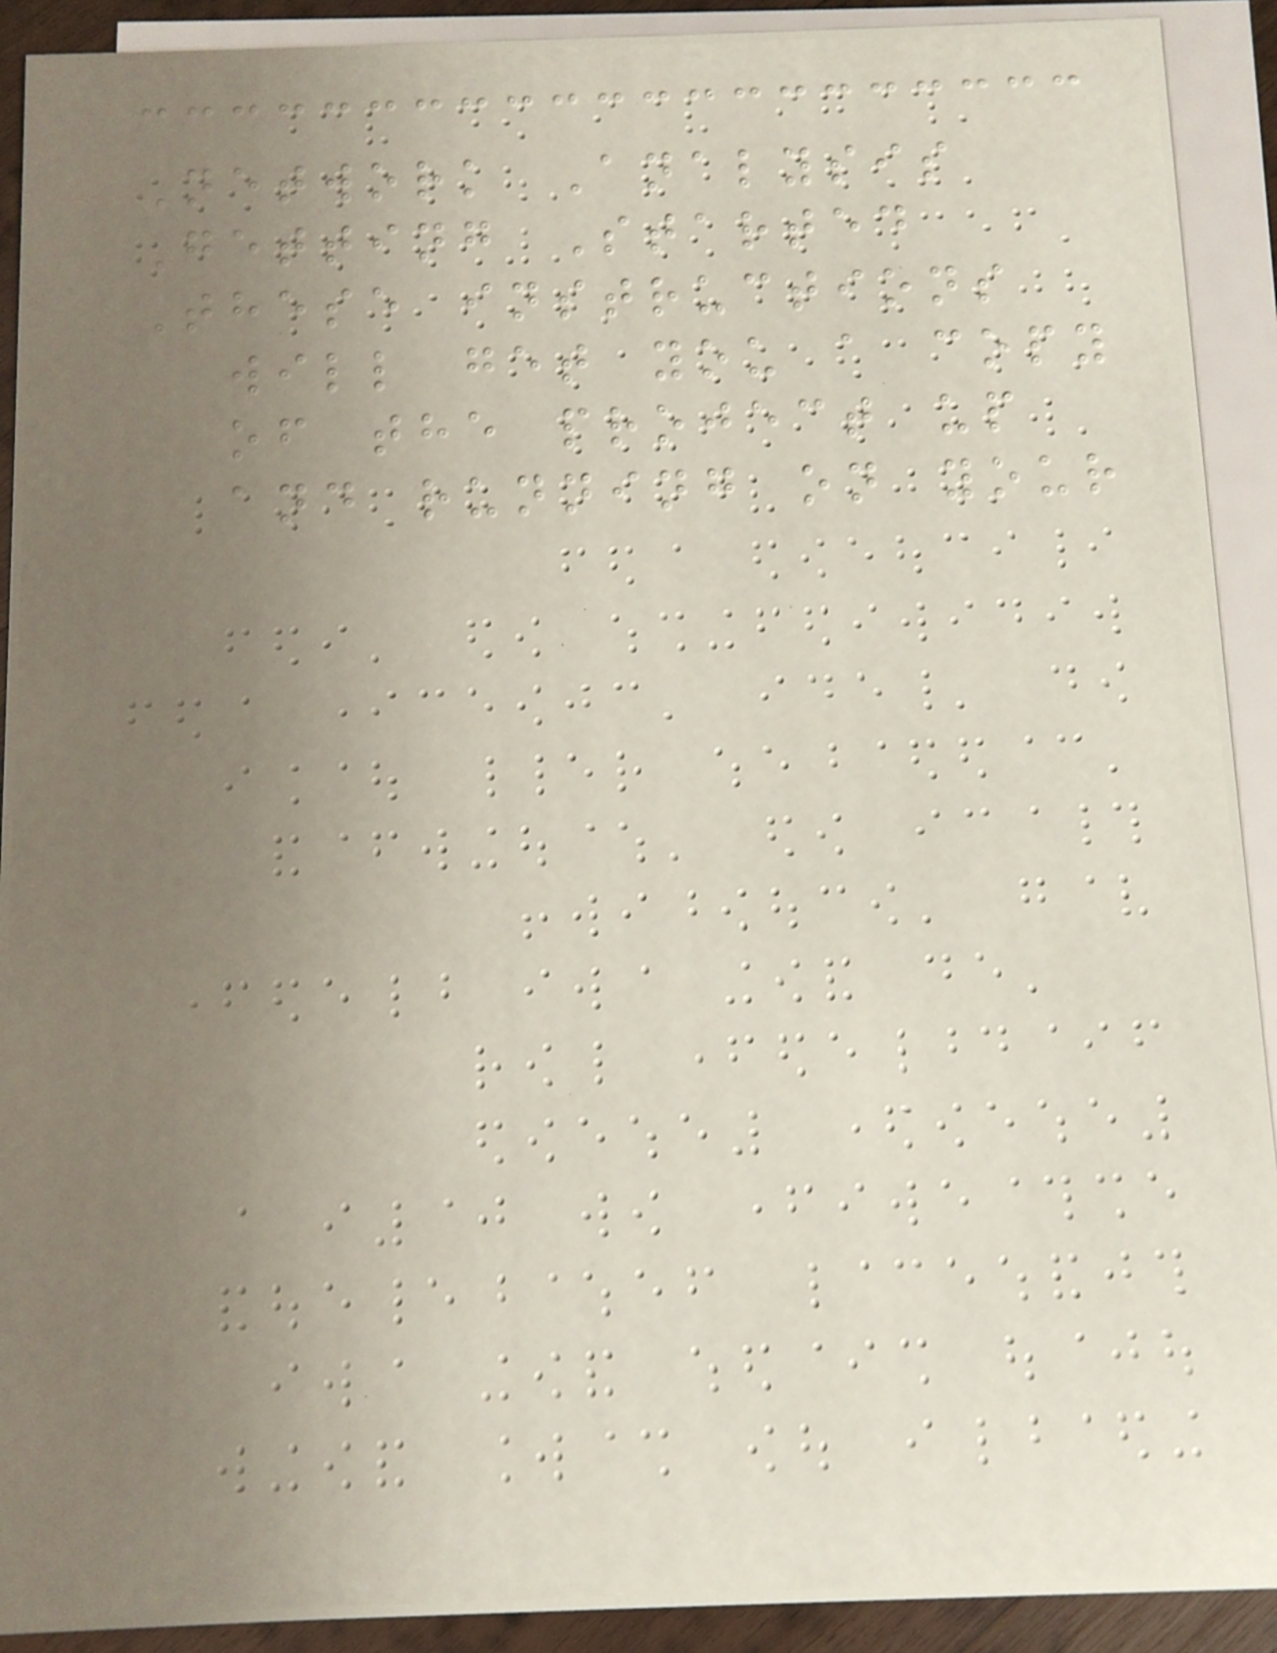Network Analysis
Getting Started
These instructions
will get you a copy
of the project up
and running on your
